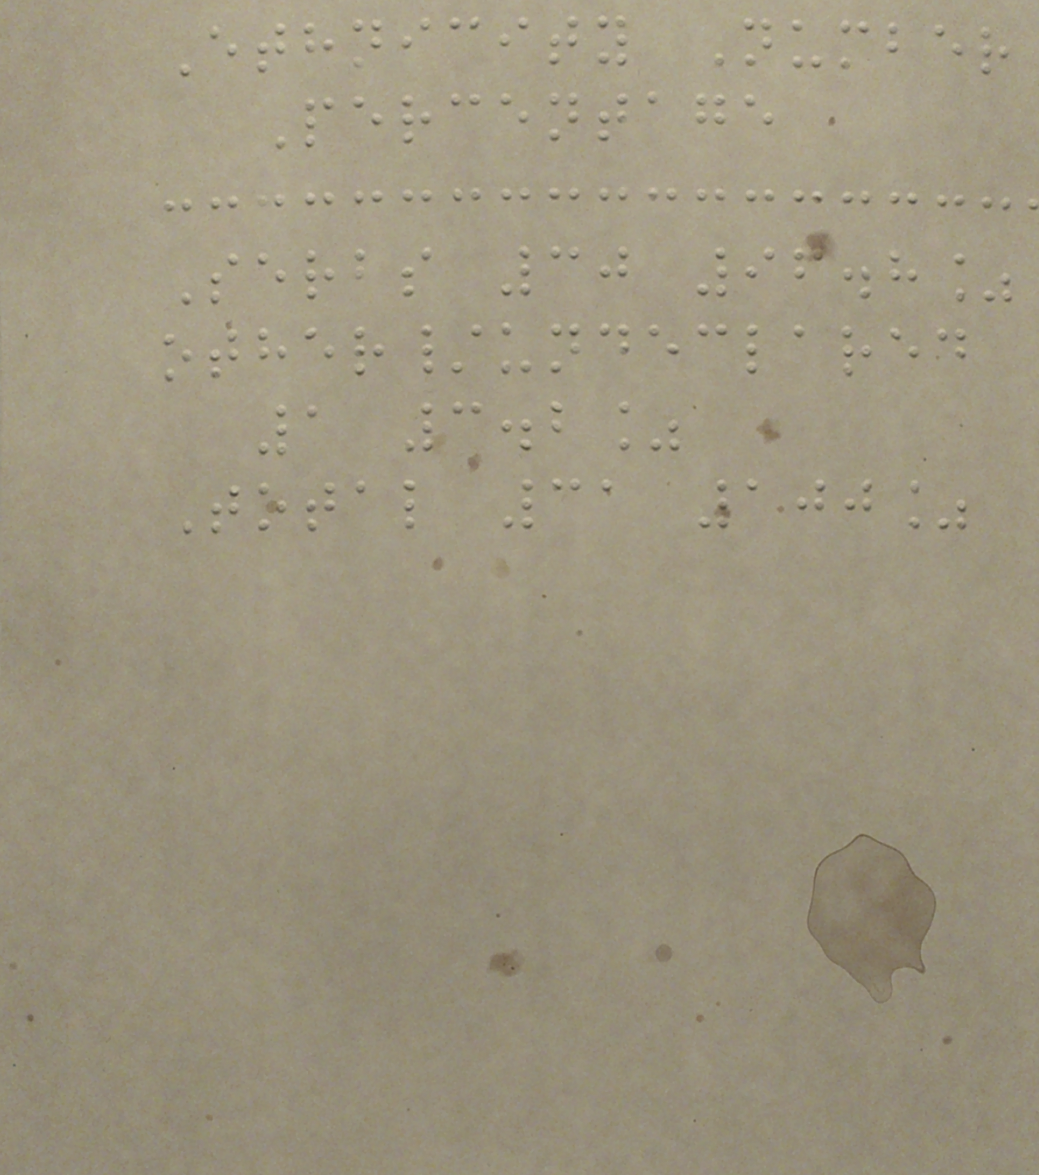Ethnicity Number
Percentage
Serbs 30 96.8%
other/undeclared
1 3.2%
Total 31 100%
